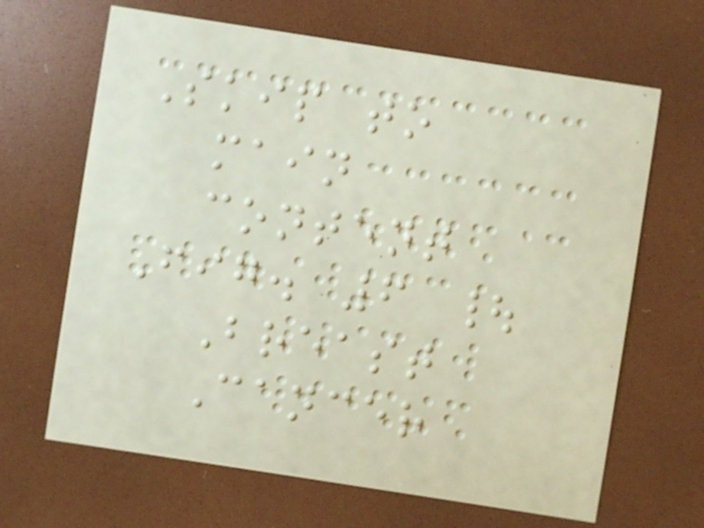Skip to
main
content
Fig. 6 |
Breast
Cancer
